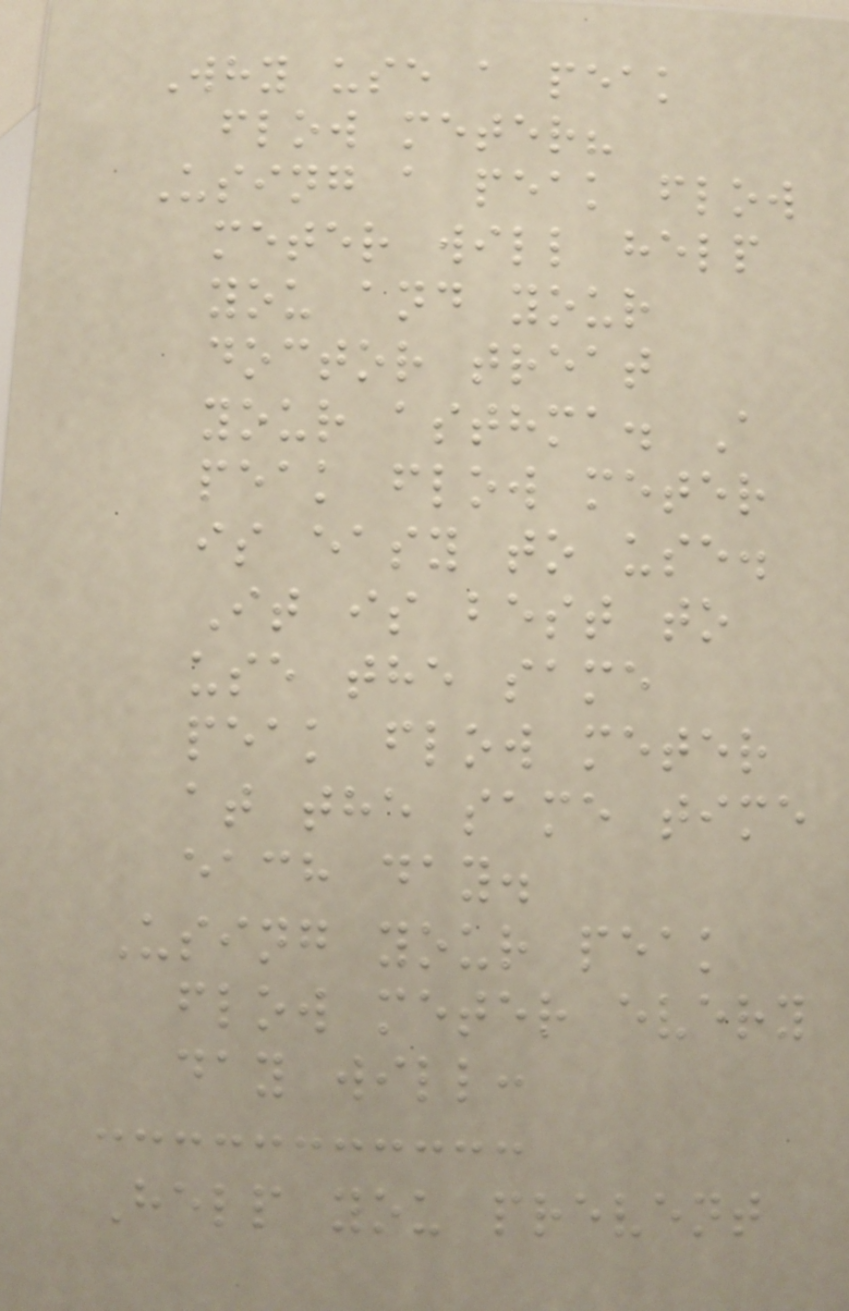Why use a peak
flow meter?
Using a peak flow
meter will help
you and your
doctor treat
your asthma. A
peak flow meter
is easy to use.
It is best to
use the same
peak flow meter
at the same time
each day.
Using your peak
flow meter every
day will:
Help you prevent
